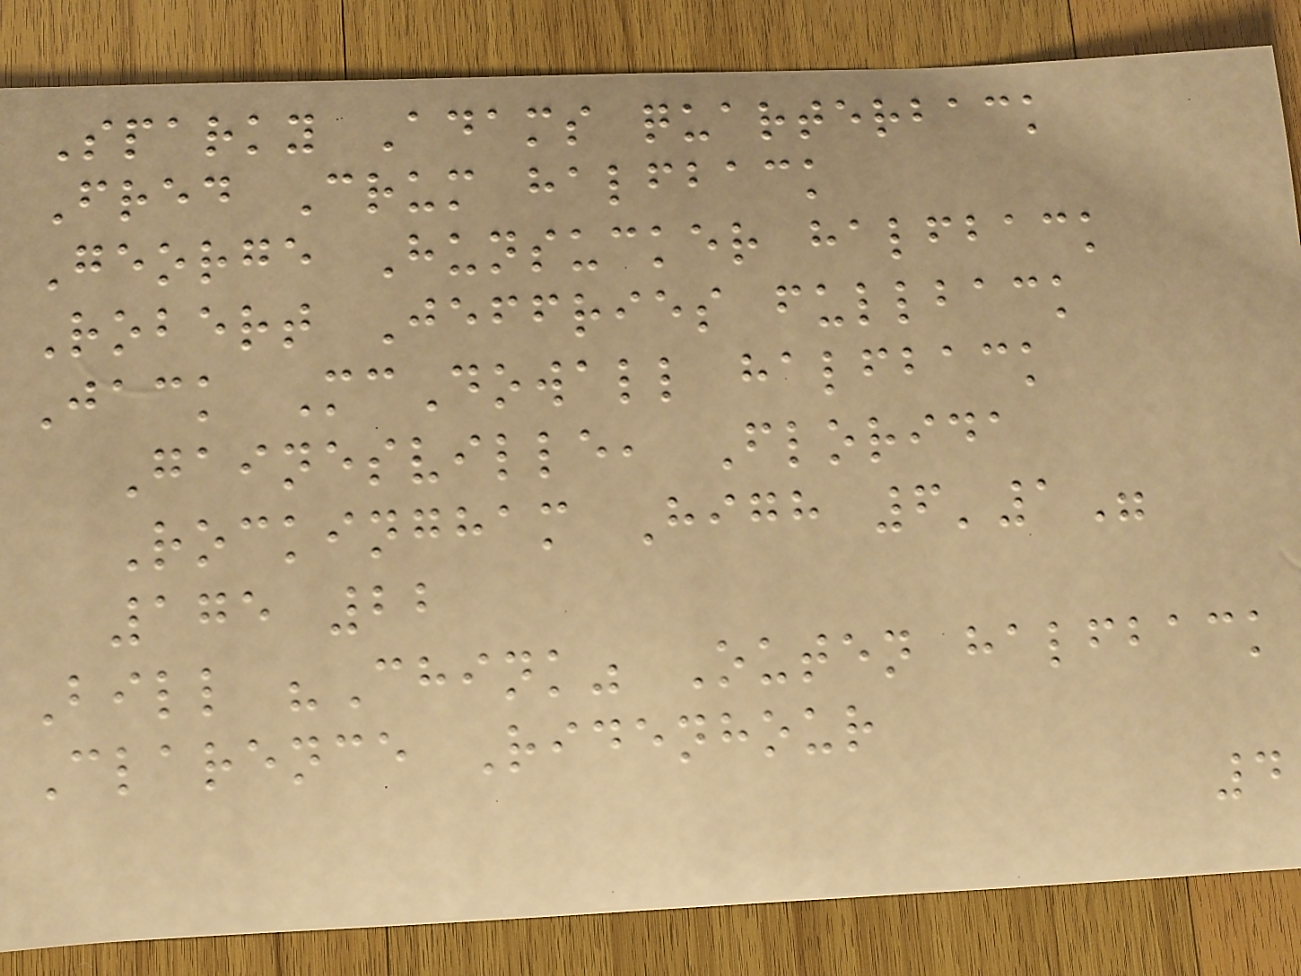Sparky Adams quarterback
Fred Crum halfback
George Hunsucker halfback
Robert Jeffries fullback
Jack McDowall halfback
Gainesville, Florida
Rockingham High 6'1"
175 22
Bill "Chink" Outen halfback
Clarence Ridenhour
4
